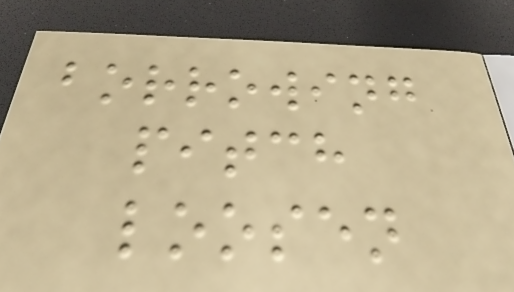borrowing
pitch
loosen
